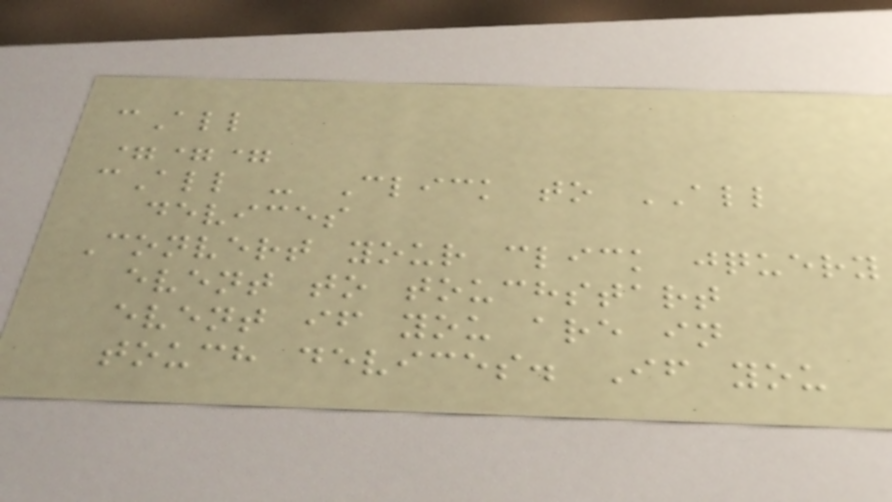cAll
===
cAll - Click to ALL
devices
Convert your click jquery
event to touchstart
event if you are in
touch devices. If you
